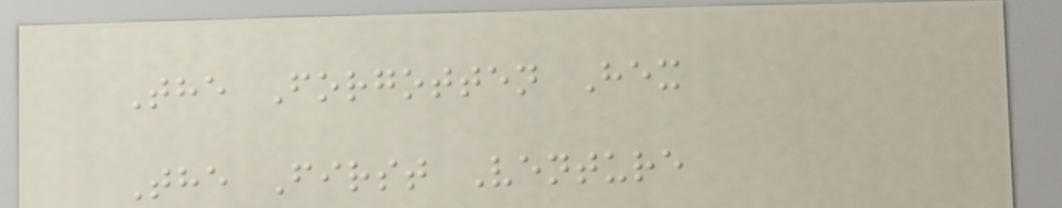The Forgotten Hex
The First Venture
